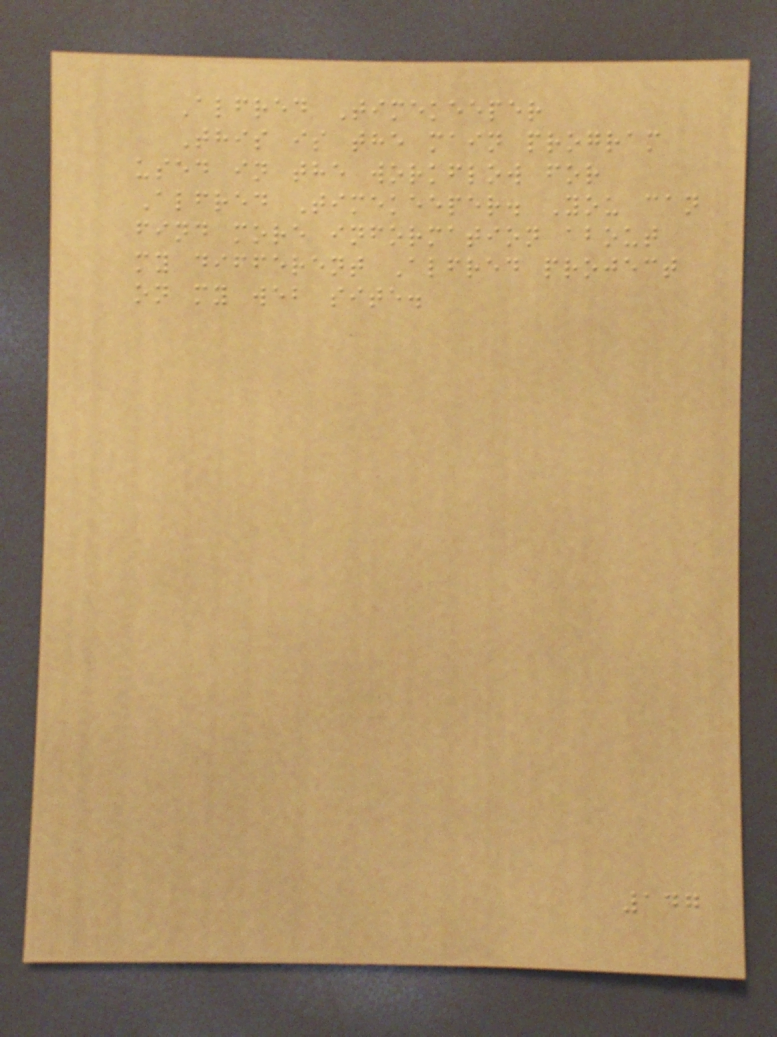Alfred Timekeeper
This is the main program
used in the workflow for
Alfred Timekeeper. You can
find more information about
my different Alfred project
on my web site.
147
